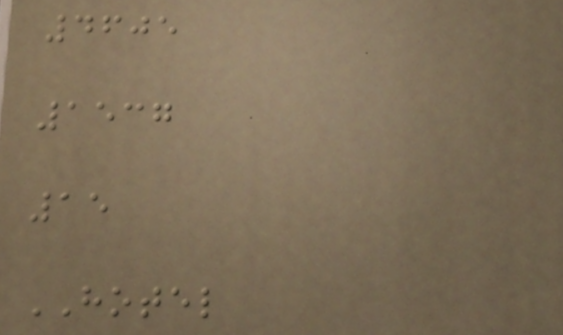4605
1537
15
HOTEL
